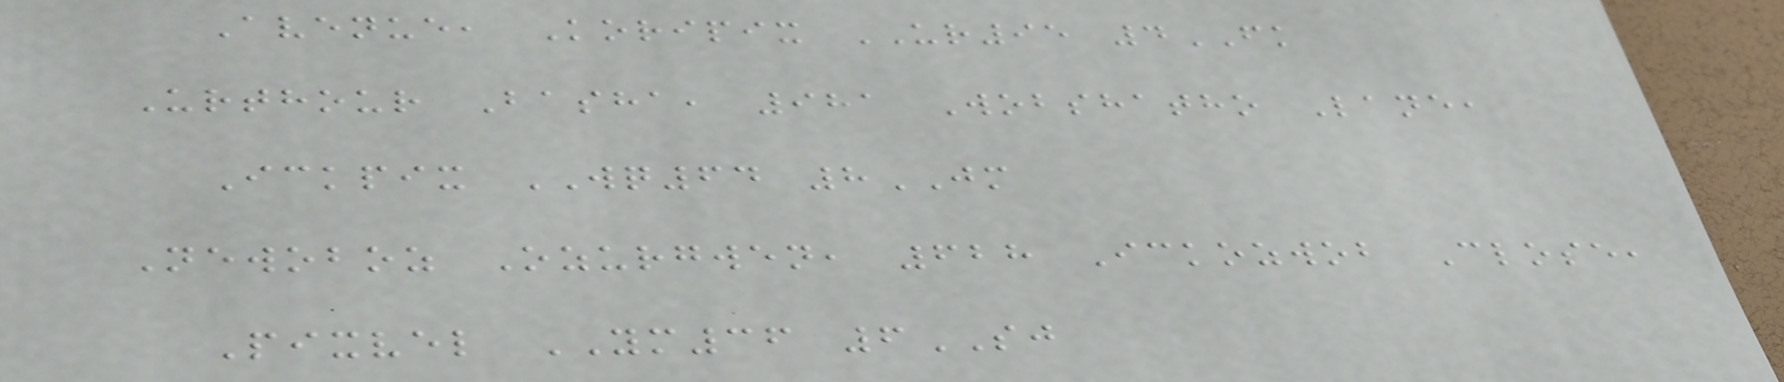Avenue, Koripix UR95 4FK
Urthour Basha, 981 Wobshatho Lane,
Ickpix WQ64 8JM
Newoboz Ozurgwen, 628 Ickozwob Close,
Pixvel YM36 6SJ
